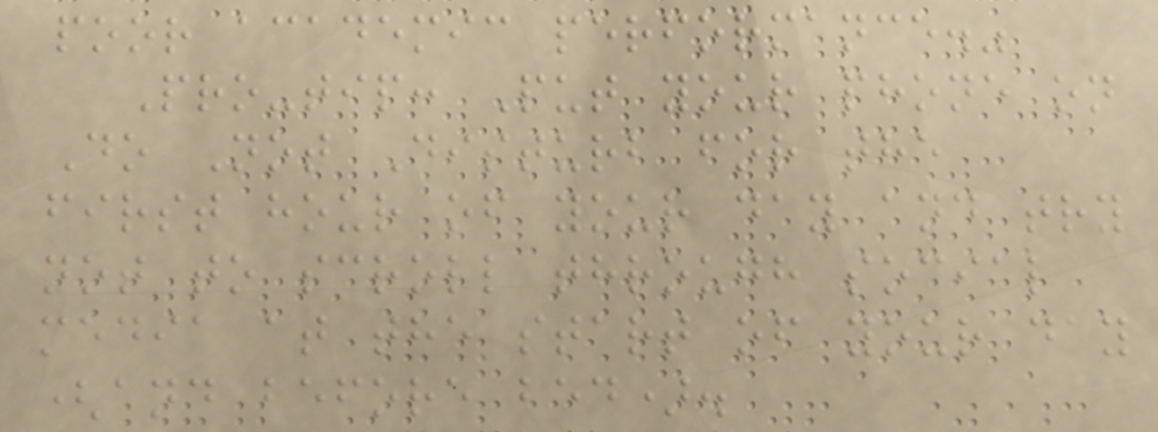poor academic performance."
Pro-tip: Put your phone on
Do Not Disturb for the
first hour of your day and try
not to scroll through social
media at the start of your day
(and before bed).
